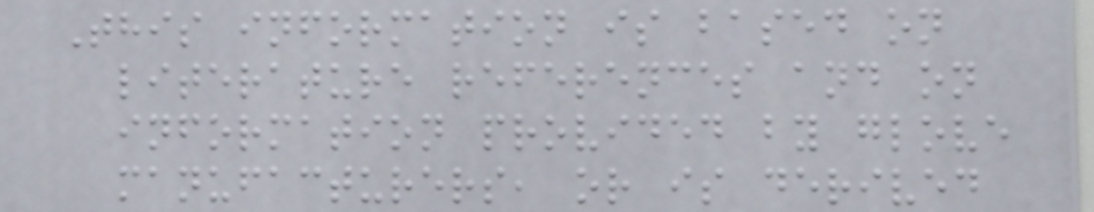This information is based on
literature references and on
information provided by glove
manufacturers, or is derived
